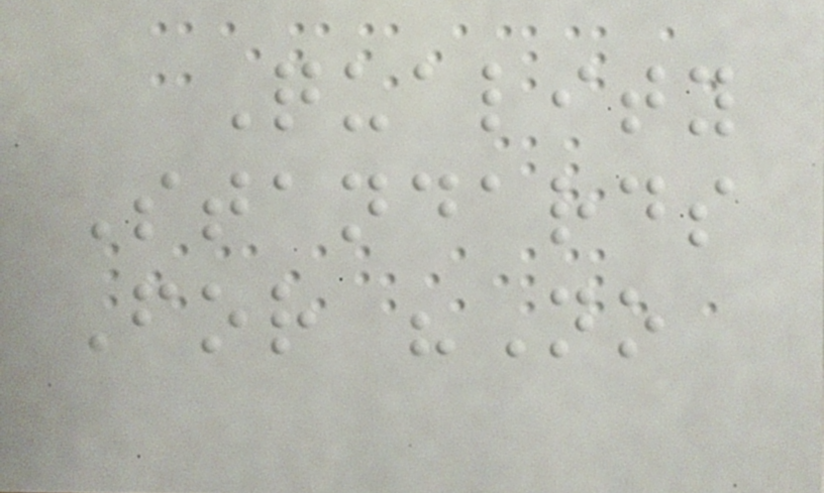Quality
Standards
For "No
